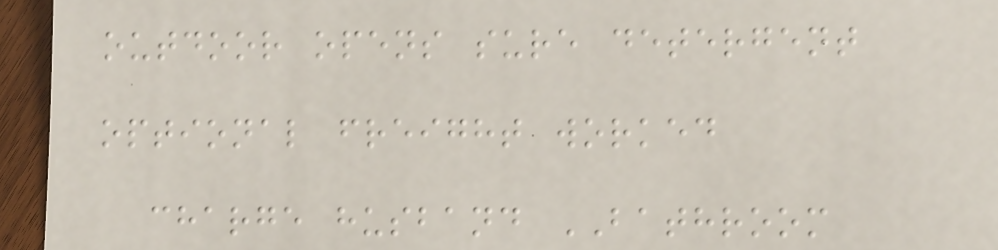outdoor opens sure detergent
optional freight worked
charge husband BATHROOM
